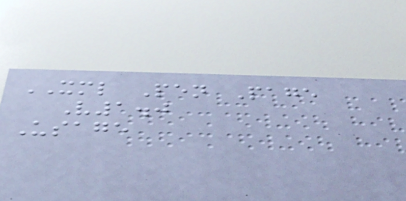XML Pen Page
V1.0
Usage
